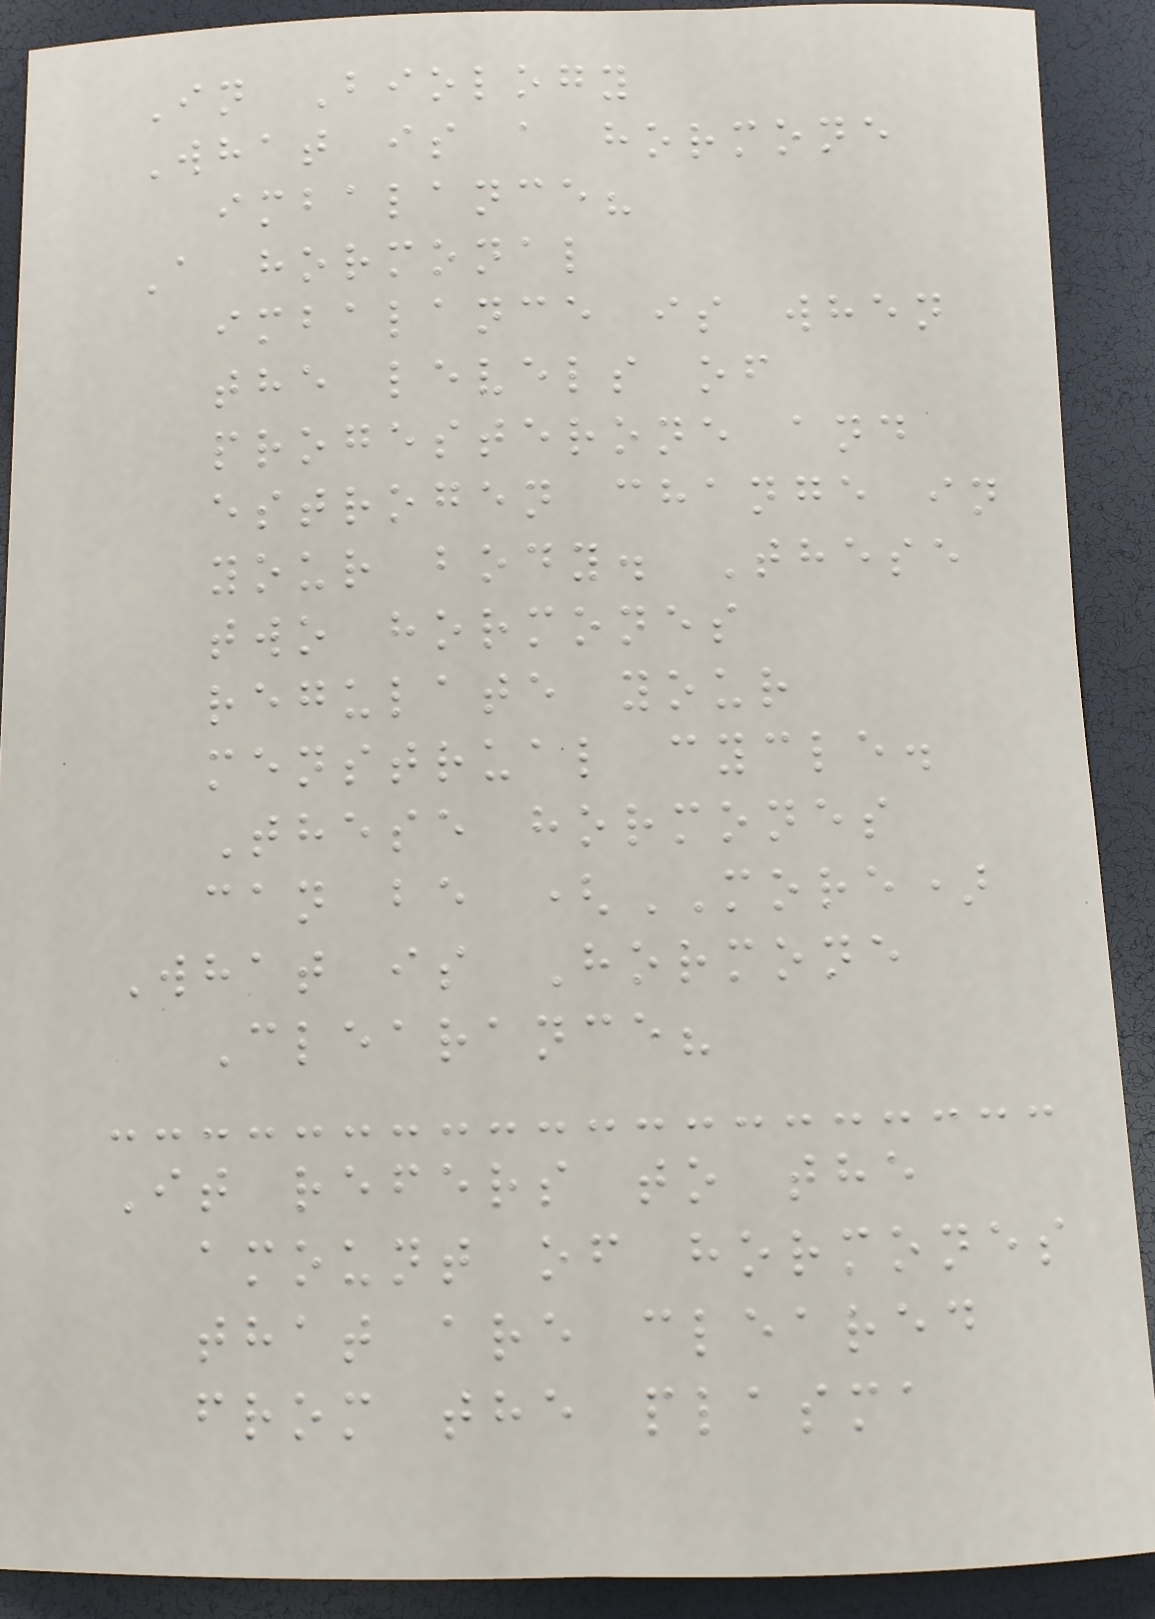In Biology
What is a hormone
imbalance?
A hormonal
imbalance is when
the levels of
progesterone and
estrogen change in
your body. These
two hormones
regulate your
menstrual cycle.
These hormones
can be (MORE)
What is Hormone
Clearance?
It refers to the
amount of hormones
that are cleared
from the plasma
